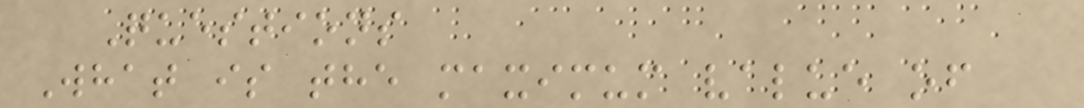Questions
What is the maximum value of
